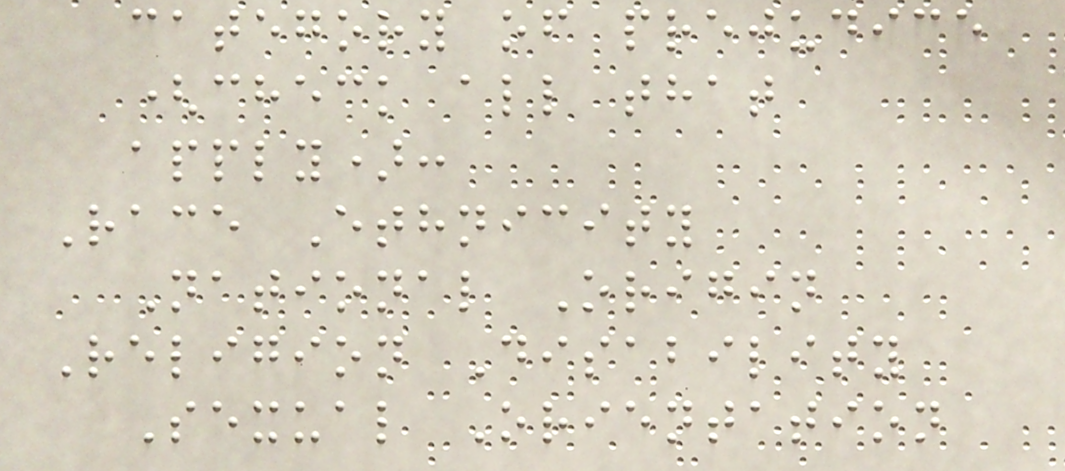category of prejudice
(check all that
apply):
Race Ethnicity
National Origin
Religion Disability
Sexual Orientation
